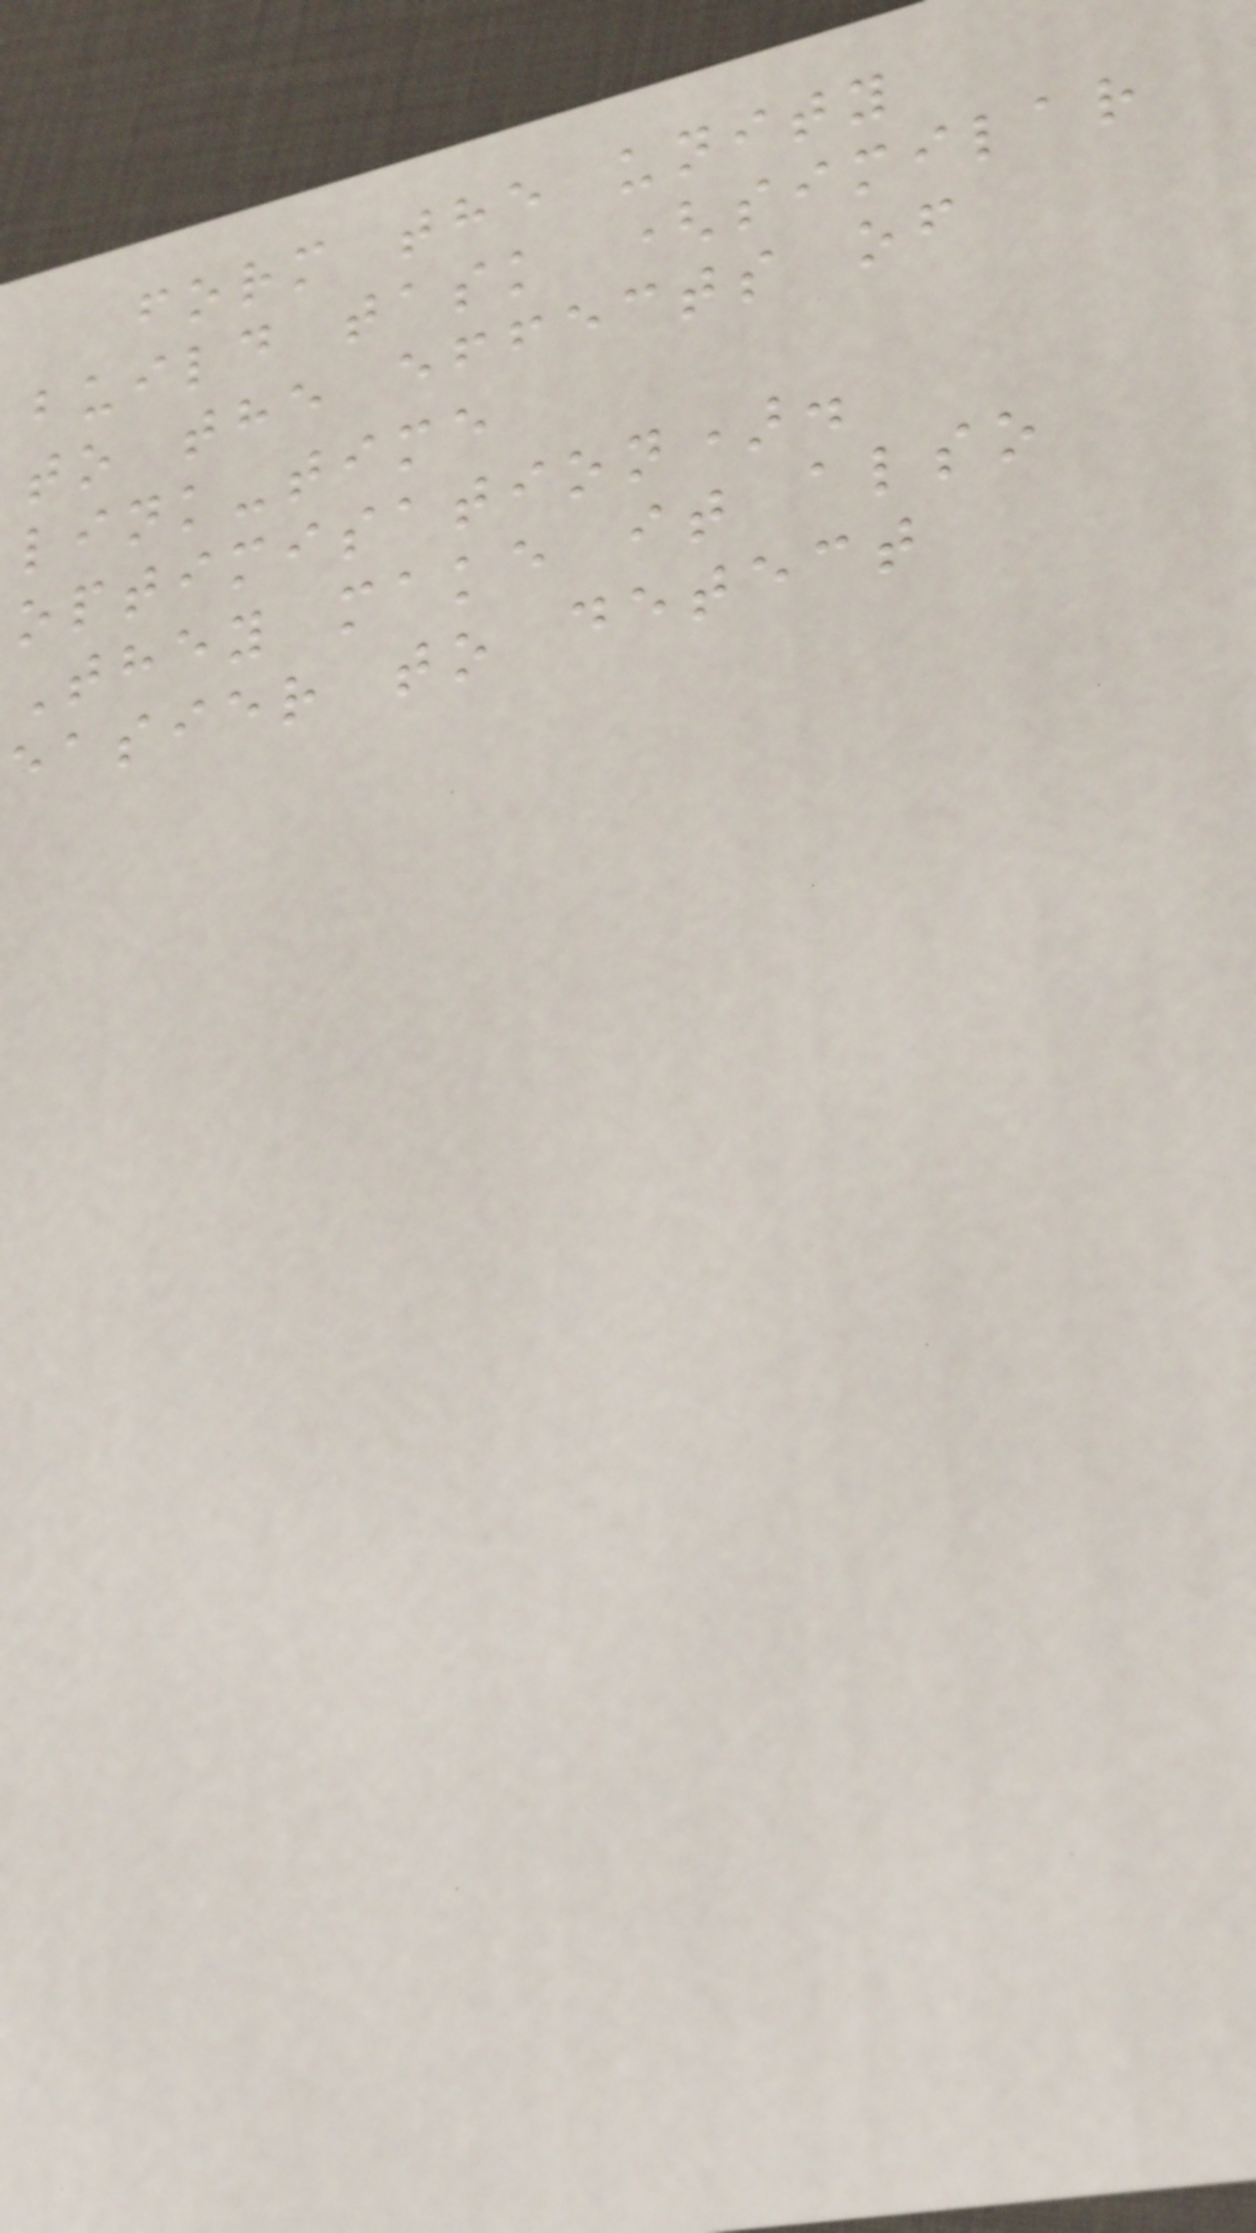form the unity
build task (similar
to the effects of
link-time
optimisation).
They make it also
easier to detect
